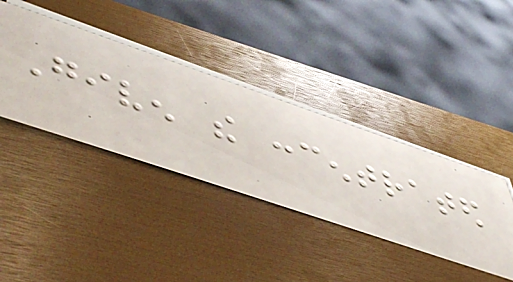Given the concentrated
